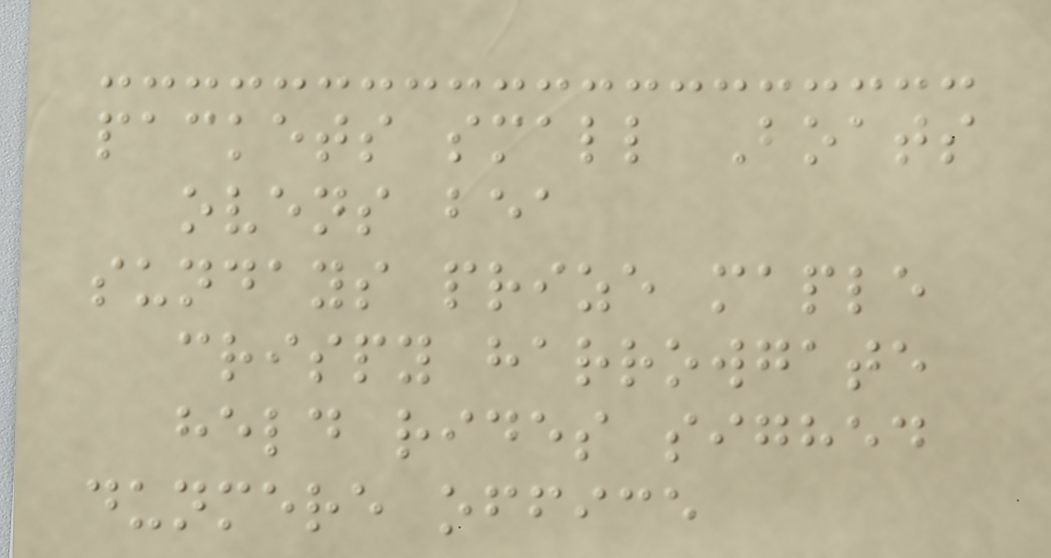packets small Boats
ovens bea
sundays prize maple
crispy harrowgate
held rides sighed
dunmere office
